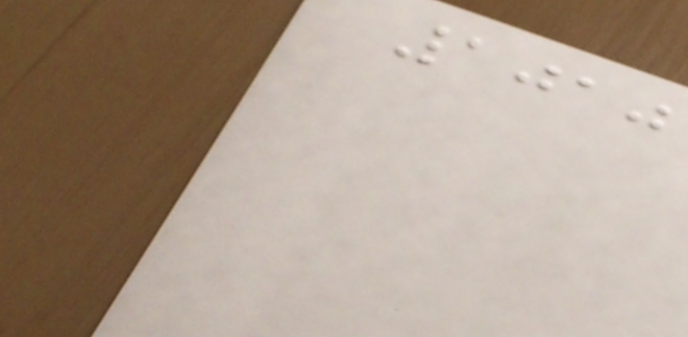1010
